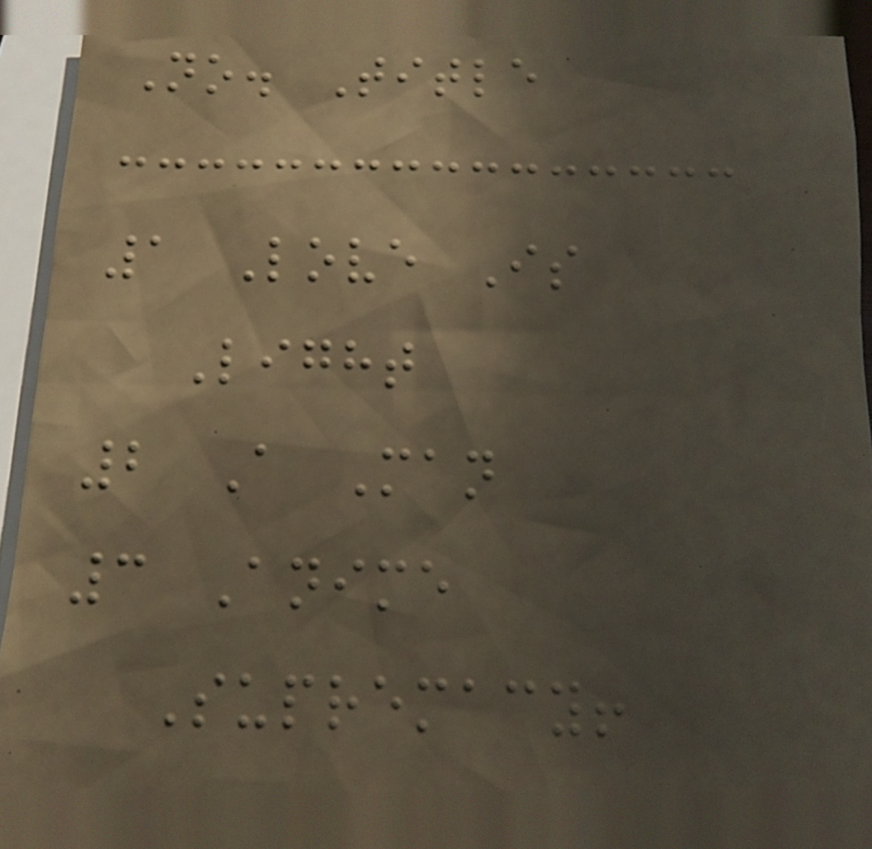No. Title
1 Love Is
Light
2 A Man
3 Anime
Supremacy!
